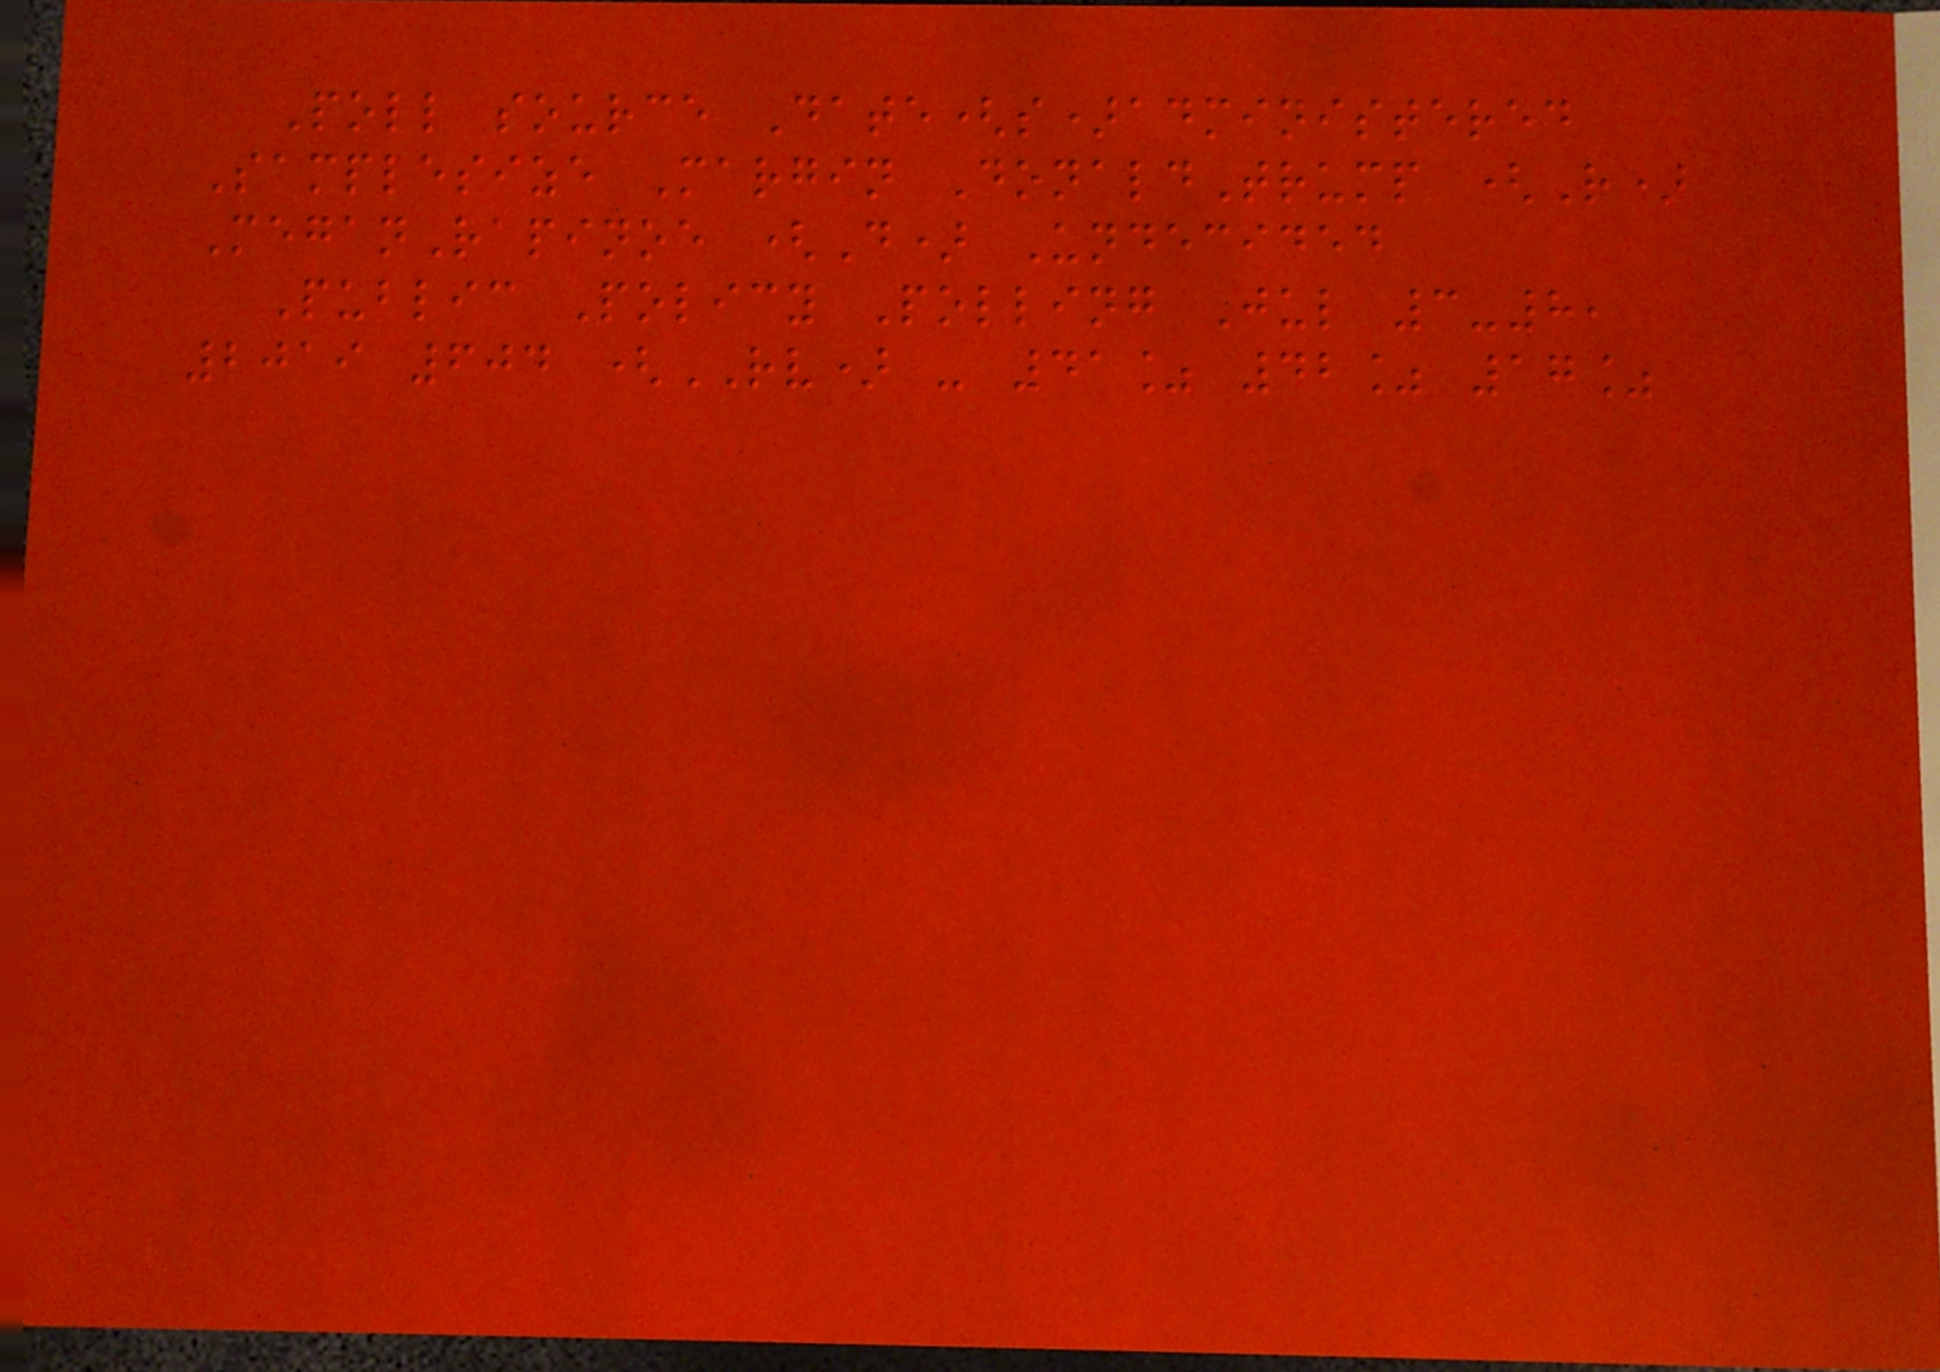Poll source Date(s)administered
Samplesize Margin DonaldTrump (R)
MeganRapinoe (D) Undecided
Public Policy Polling Jul 3-8,
2019 604 (RV) - 41% 42% 17%
